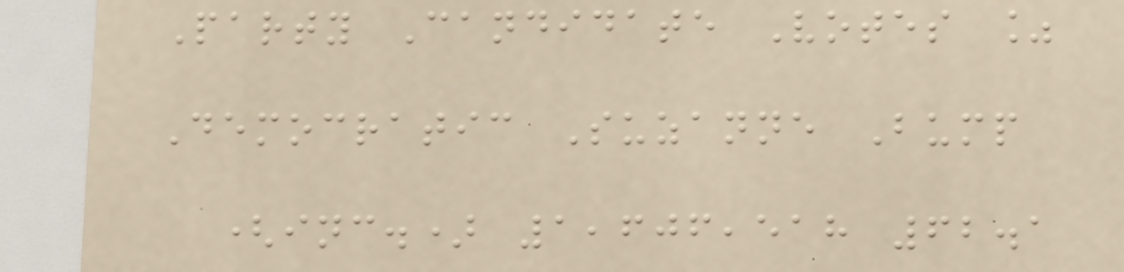Party Candidate Votes %
Democratic Suzanne Bump
(inc.) 1,606,518 62.1
